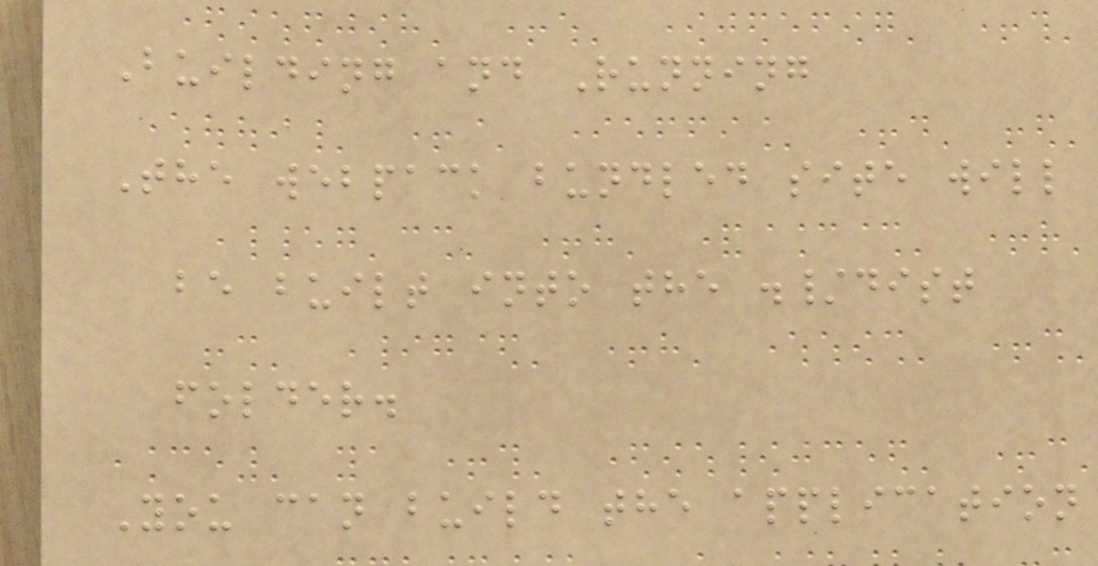Building and Running
The webpack bundled site will
be built into the ./dist
folder.
You can build the application
